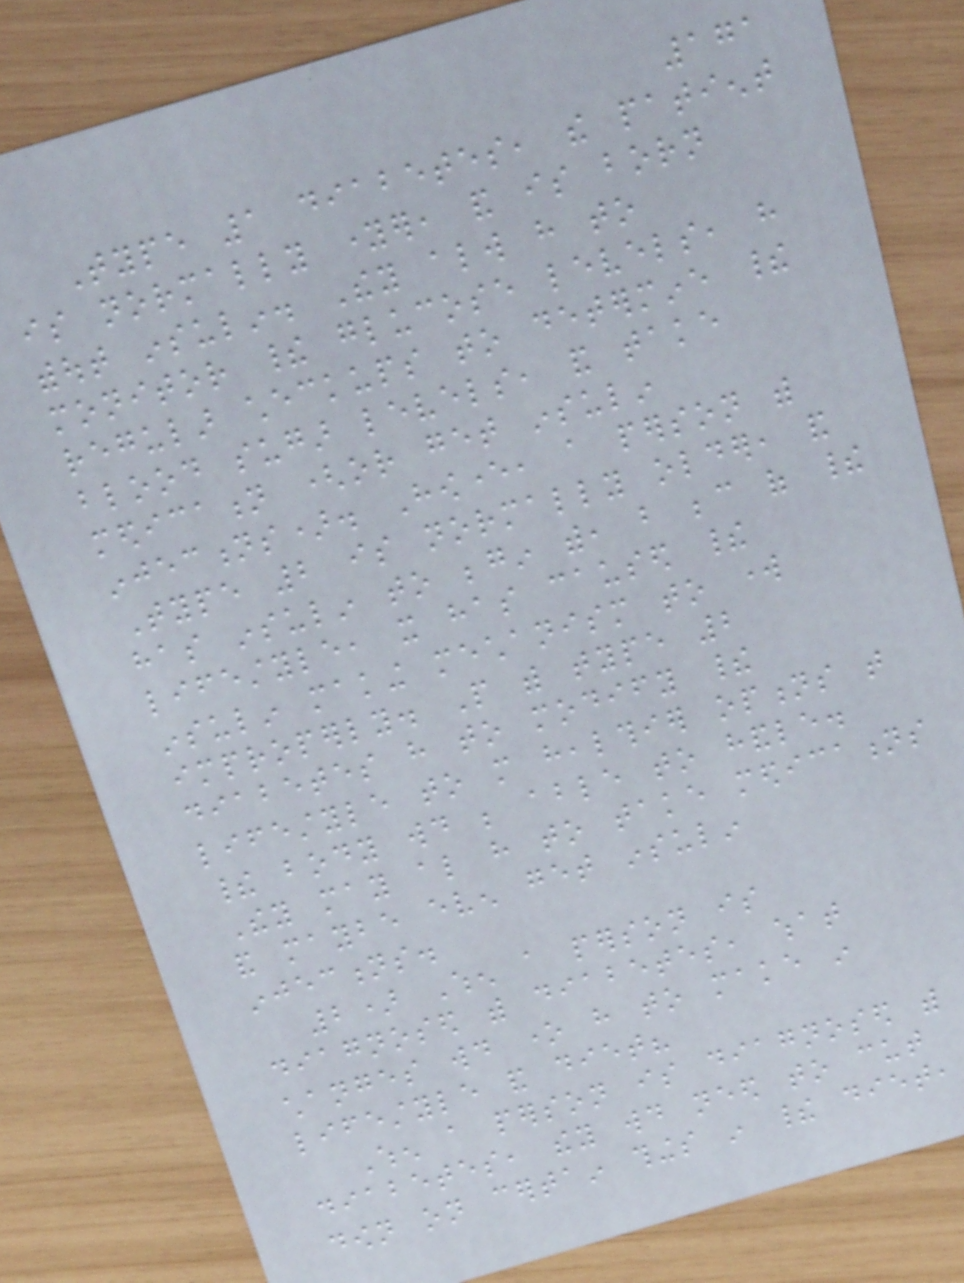171
Type 1 diabetes, the patient
is normally younger, and is born
without insulin. They always have to
monitor their glucose levels, have
regular checkups to determine their
blood sugar levels, and take
medication (or get insulin
injections). However, a person with
Type 2 is normally older, and
has insulin to begin with, but because of their
lifestyle, it has caused their
insulin making mechanism to work
improperly. People with type 2
diabetes have to modify their
lifestyle to more healthier options that
their body would be able to handle.
They may also have to take medications
and maybe even get insulin
injections.
2) When a person is
diagnosed with diabetes, what
changes would one have to make in
lifestyle and diet?
When a person is diagnosed with
diabetes, they would need to cut
down on certain things in their diet,
